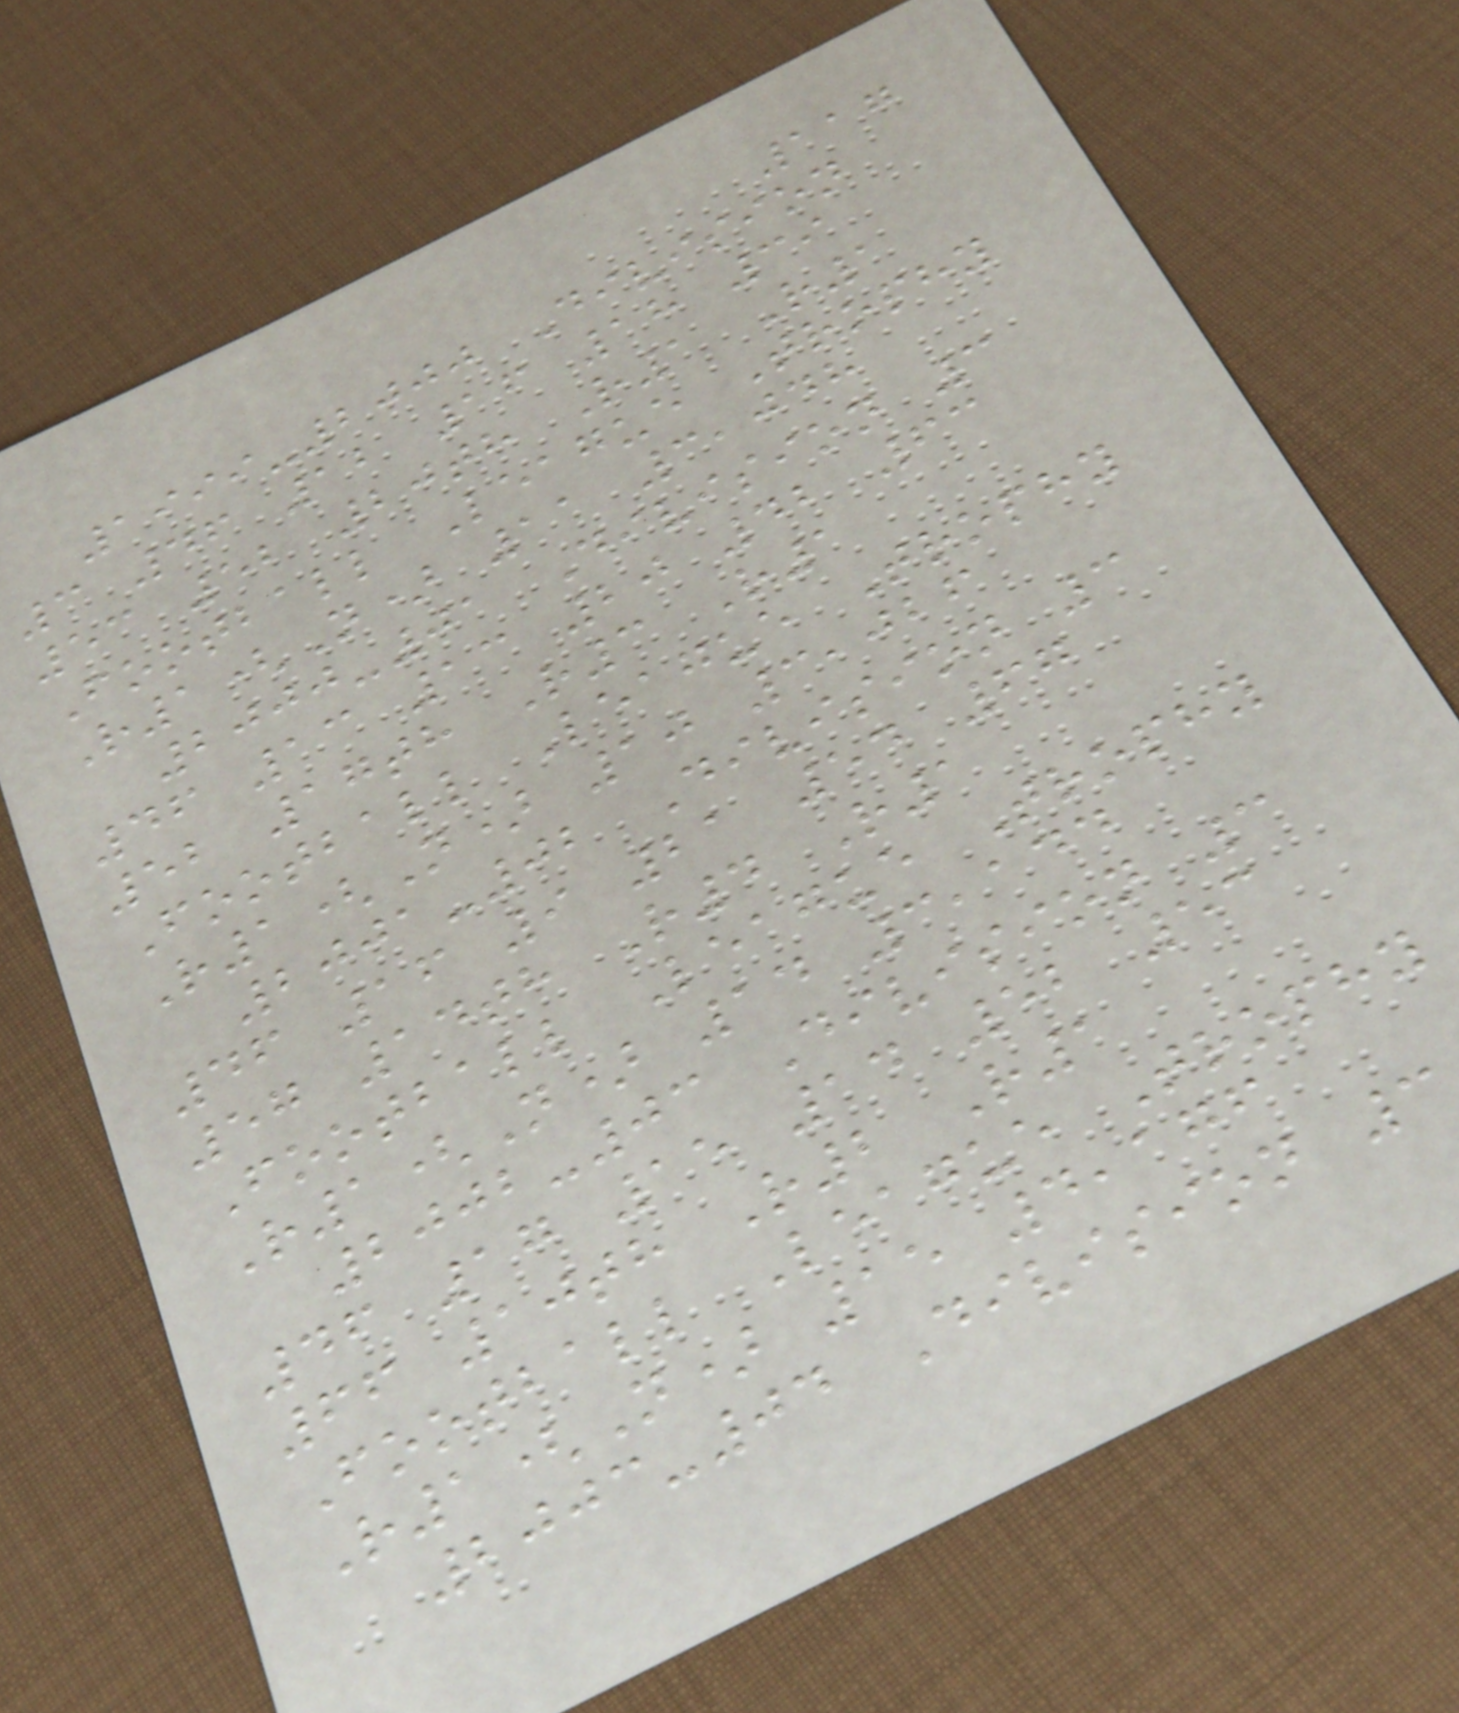117
1999-2000 Division
3 46 12 16 18 39
53 52 20th R1 R1
Football League Trophy
R1(N) 11 3,048
2000-01 Division 3
46 13 13 20 42 63
52 17th R3 R1
Football League Trophy
R1(N) 10 3,026
2001-02 Division 3
46 16 9 21 54 67
57 14th R4 R1
Football League Trophy
R1(N) 14 3,144
2002-03 Division 3
46 17 15 14 52 53
66 10th R2 R1
Football League Trophy
R1(N) 15 4,176
2003-04 Division 3
